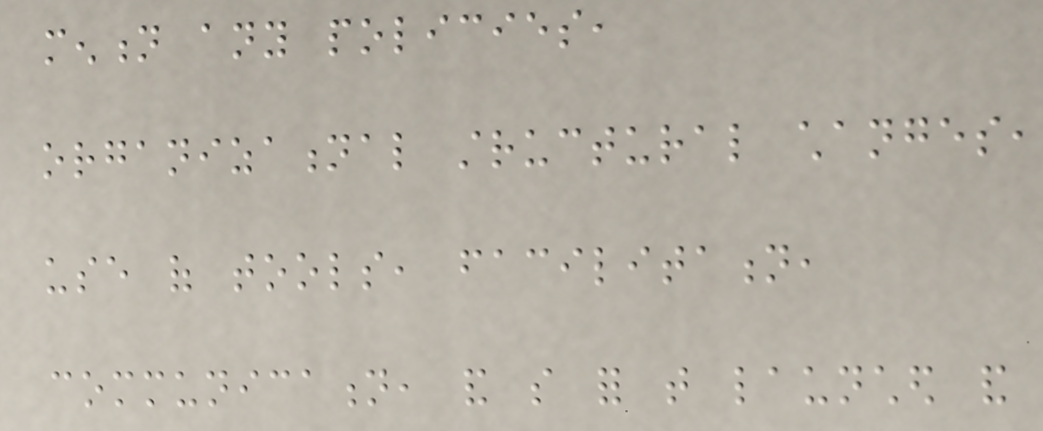mention any policies,
organizational structural changes,
use of tools, facilitation,
communication, and so for that launched and
